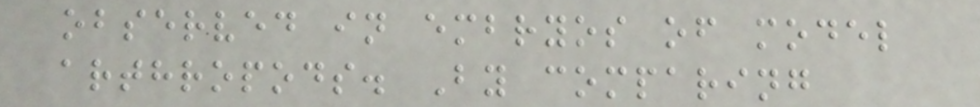observed in embryos of model
arthropods. By comparing
